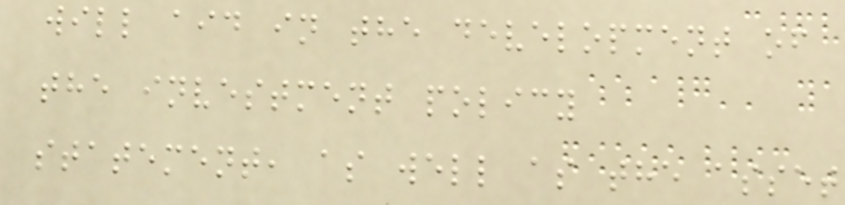will aid in the development of
the investment policy
statement, as well as the asset
